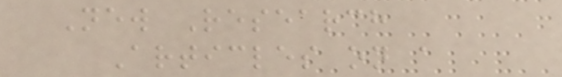New Research
Articles on a
